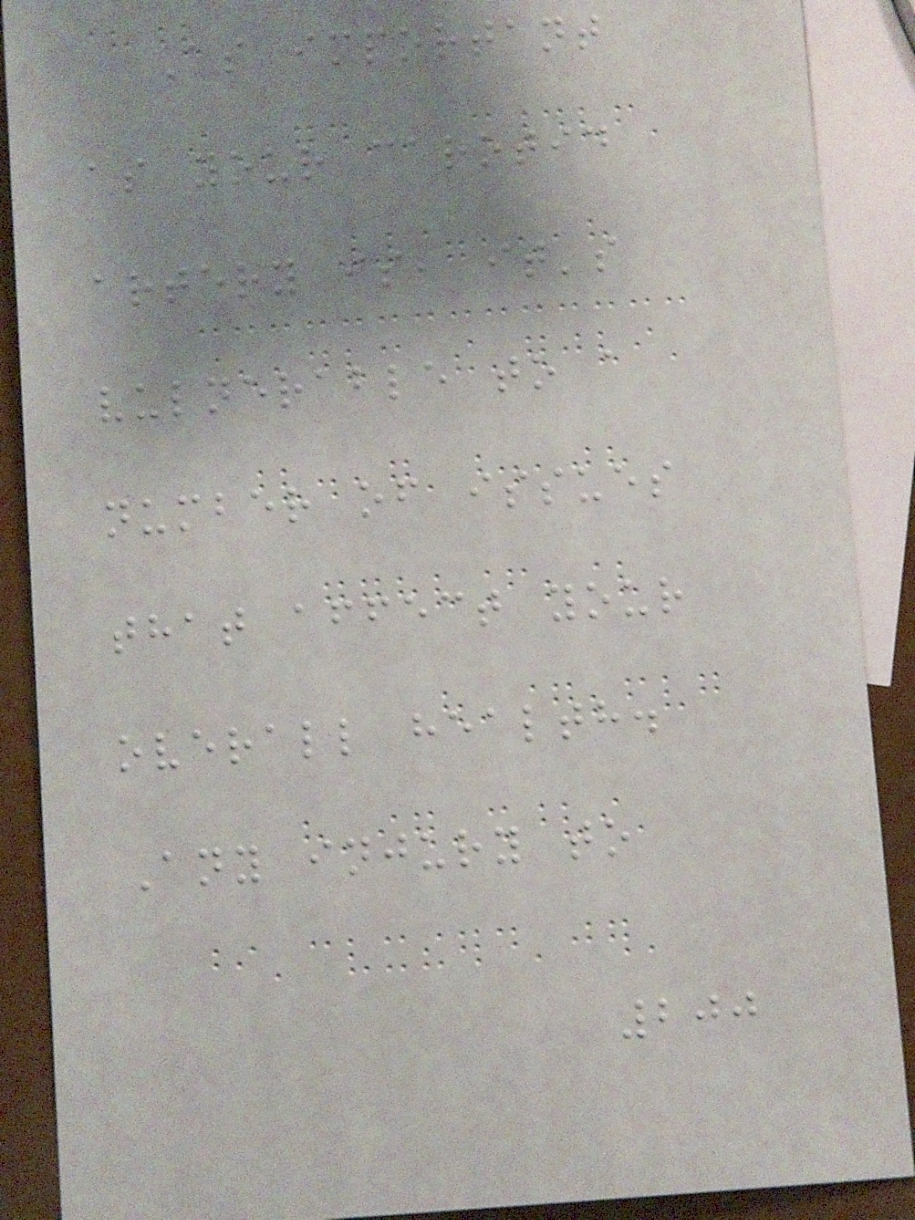As important
as your carotid
artery is, it's
vulnerable to a
number of issues
that affect your
overall health.
Any injury to
200
